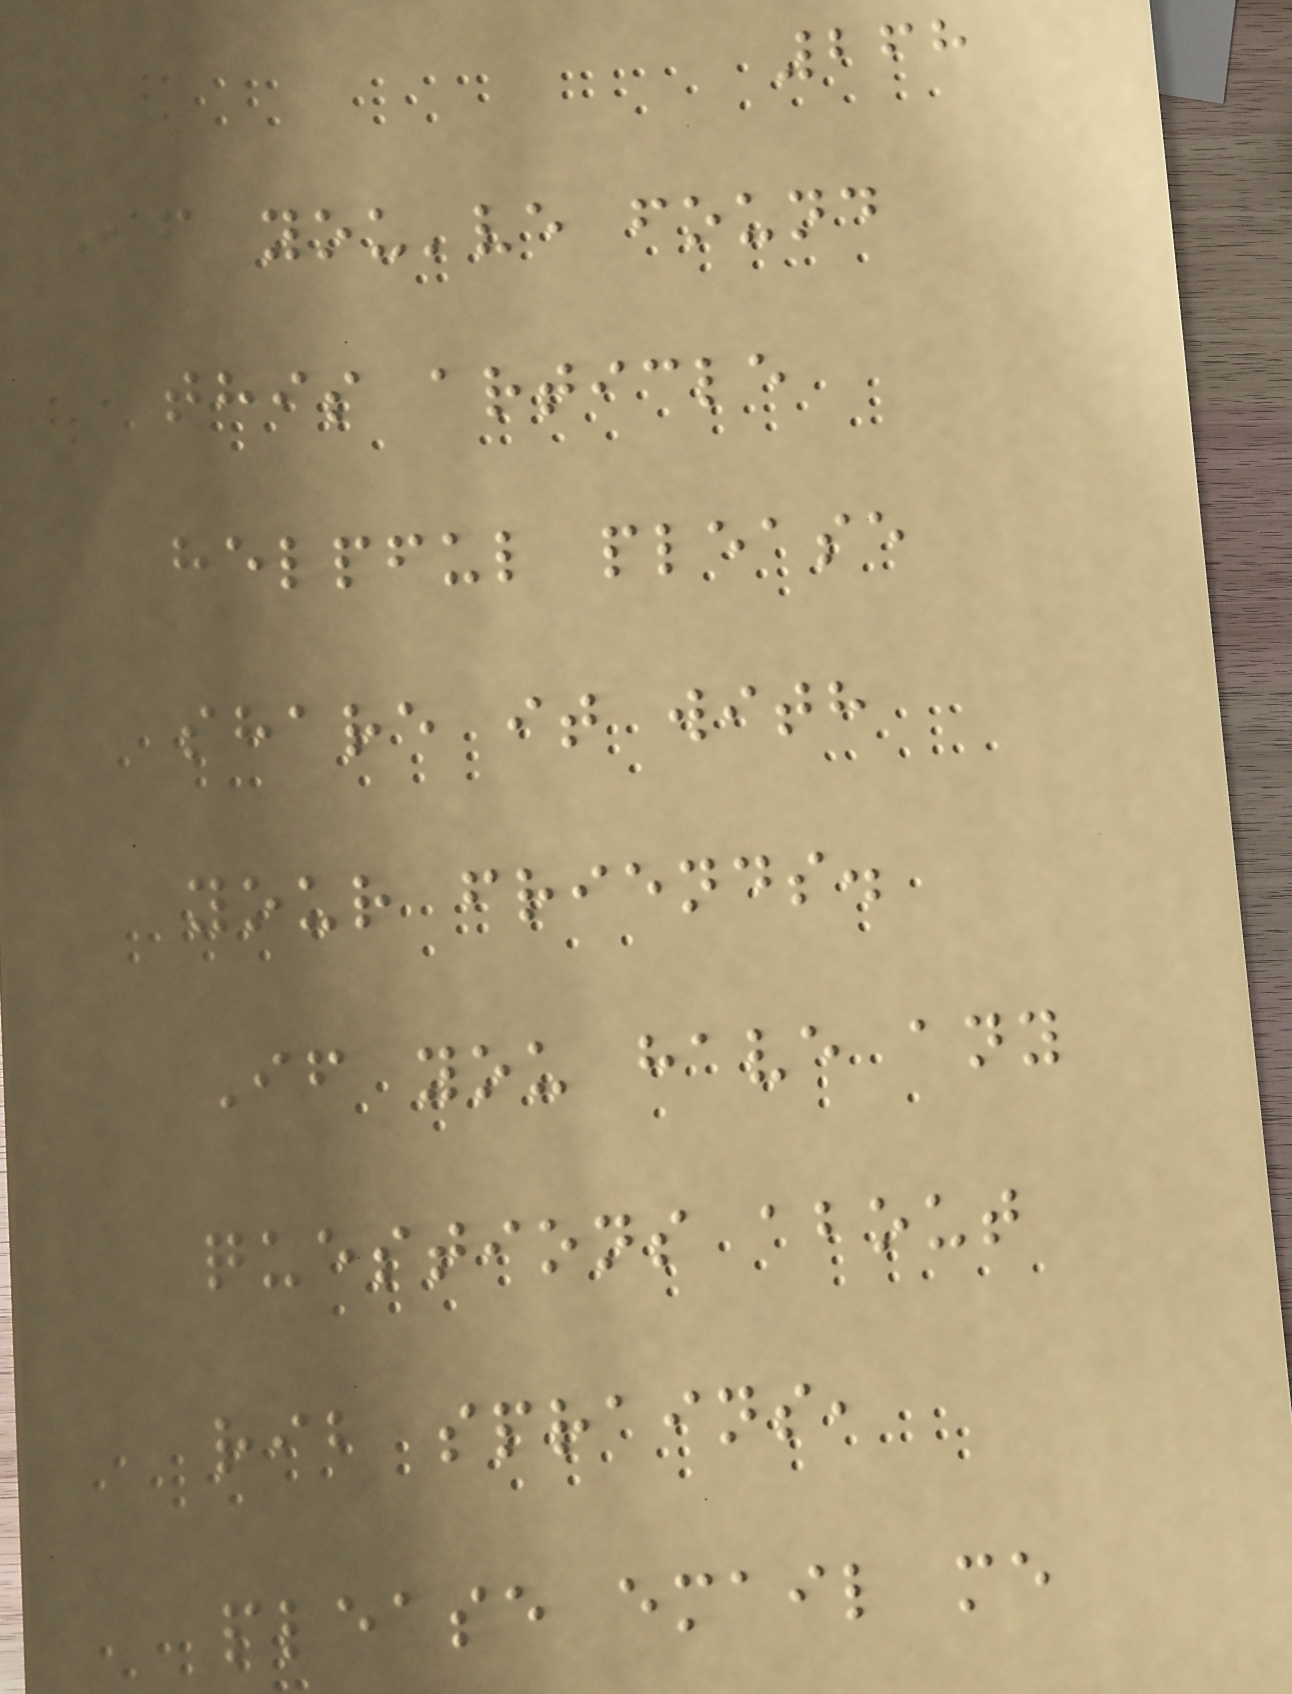268
If you've found
this article
helpful please
share it with
your friends.
If you have any
questions about
rib sprains,
please email me
